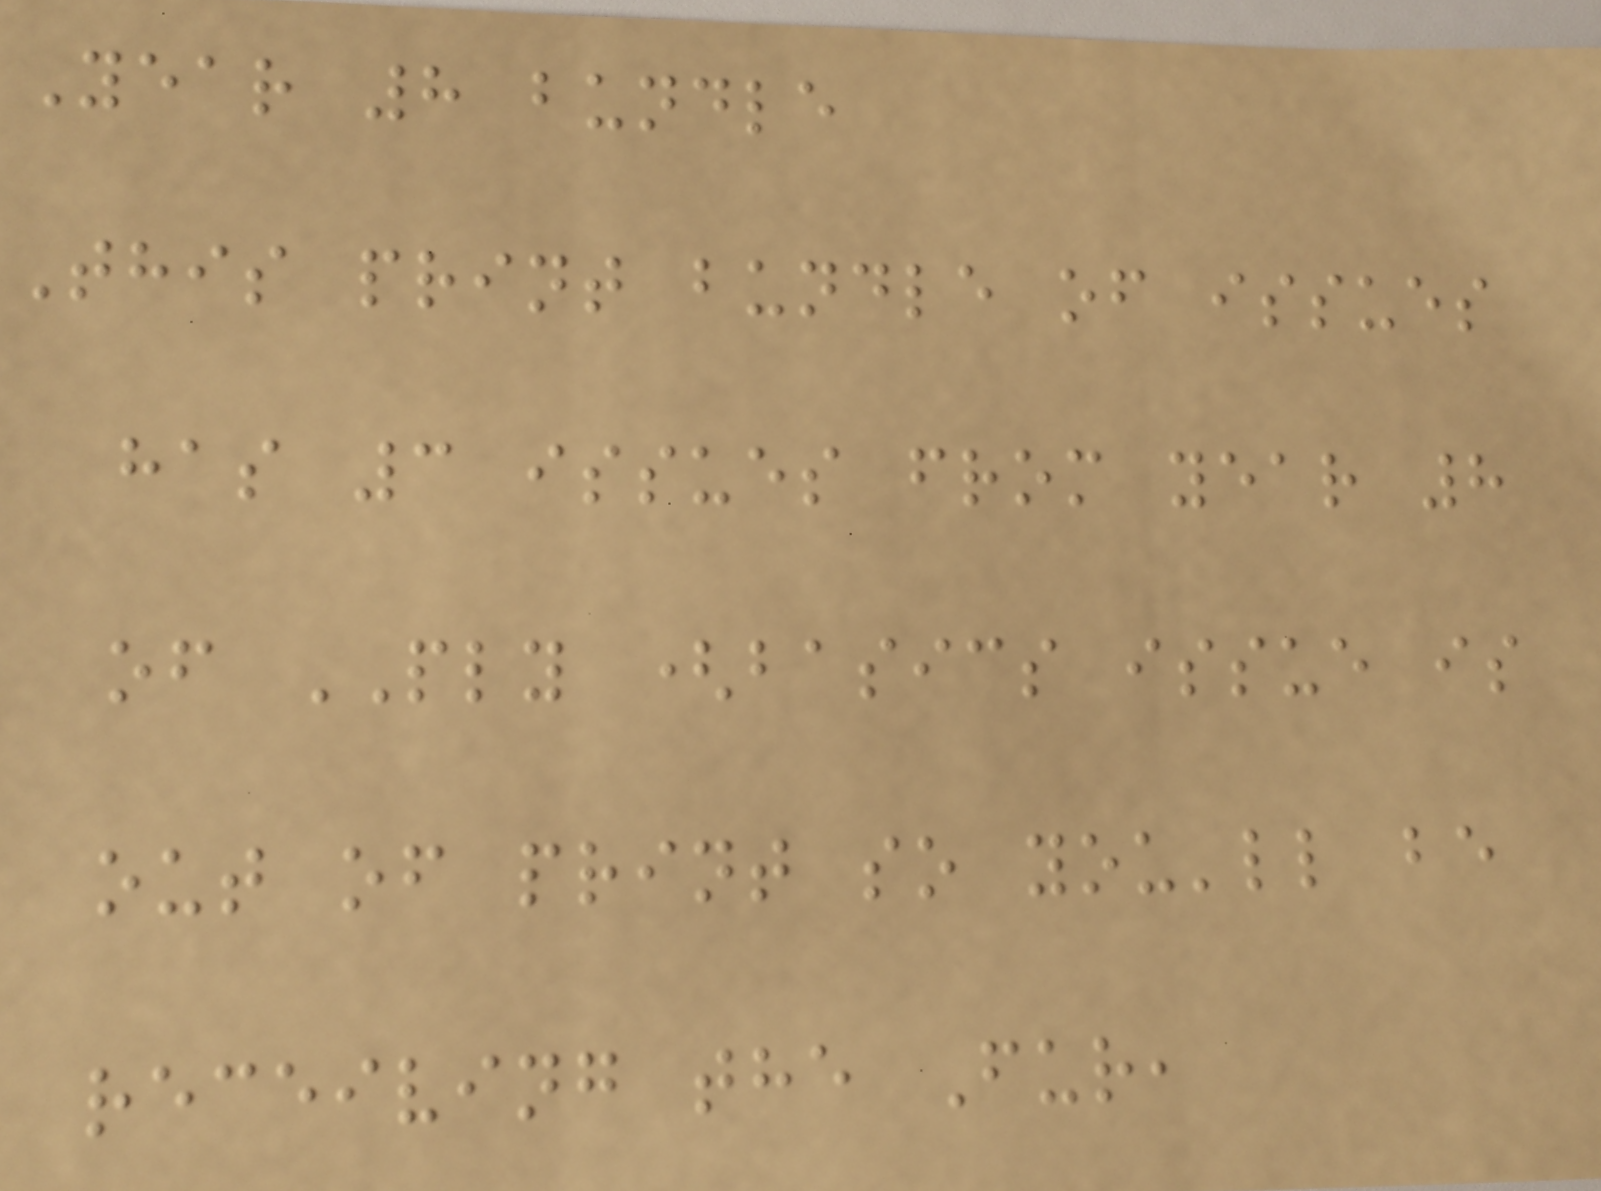Year 8 bundle
This print bundle of issues
has 3 issues from year 8
of PLY (basics issue is
out of print so you'll be
receiving the Fur,
